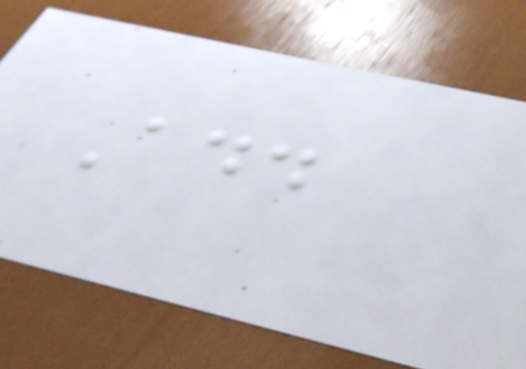Add
